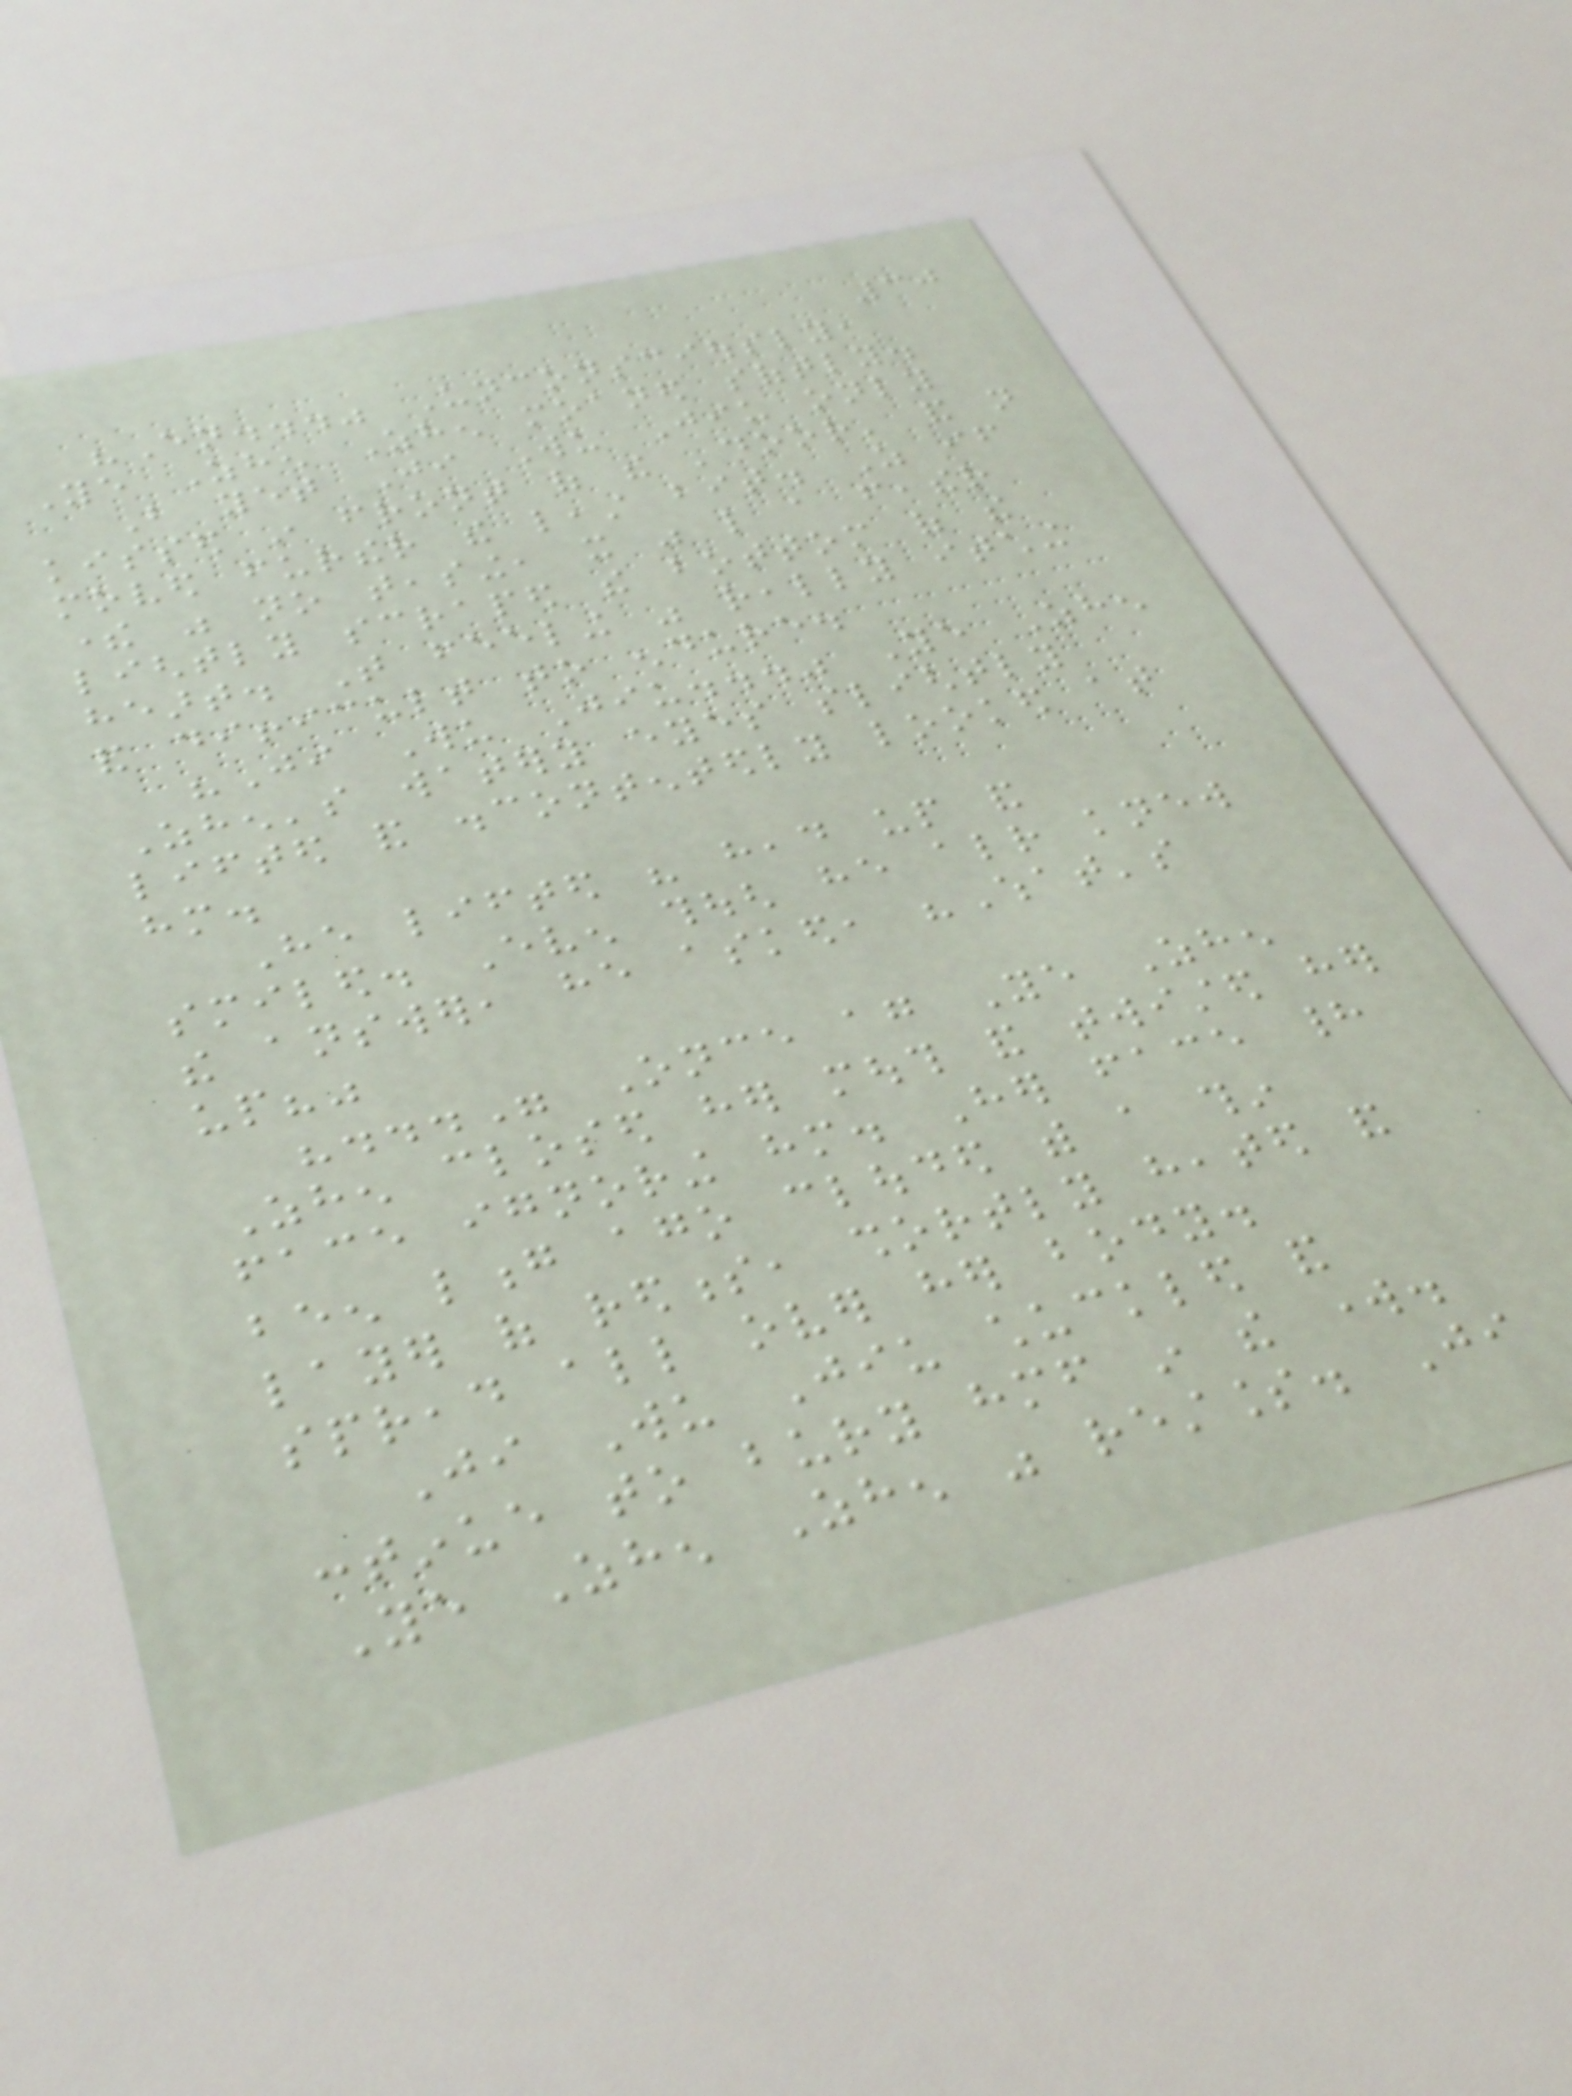30
"En..." Unconsciously,
Ye Zhen Zhen moaned softly.
But yet Ji Wu Jiu only
kissed in front of the 'door' and not
moved further the least bit. As if
there was no teasing, it was like a feather
lightly scraped the bottom of the
heart. That feeling was really itching
and difficult to endure.
"Ji Wu Jiu..." Ye Zhen
Zhen's watery eyes slightly
lifted and discontentedly looked at
him.
He lifted his head up and
smiled. Even though he already knew
the answer, he asked, "What's
up?"
"..." Once again Ye Zhen
Zhen closed her mouth and twisted her
face ignoring him. Her face had
been long ago clouded with a thin
layer of redness, shortly heated and
spread all over her body.
Ji Wu Jiu chuckled and
continue to bury himself in the work.
Ye Zhen Zhen was restless. Ji
